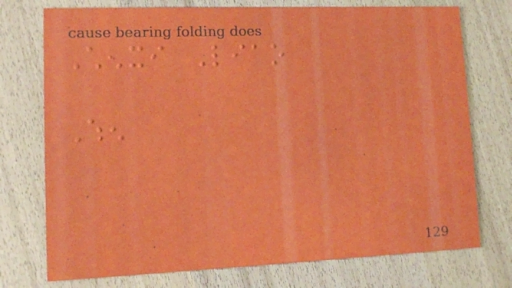Chenxi Liao
When
